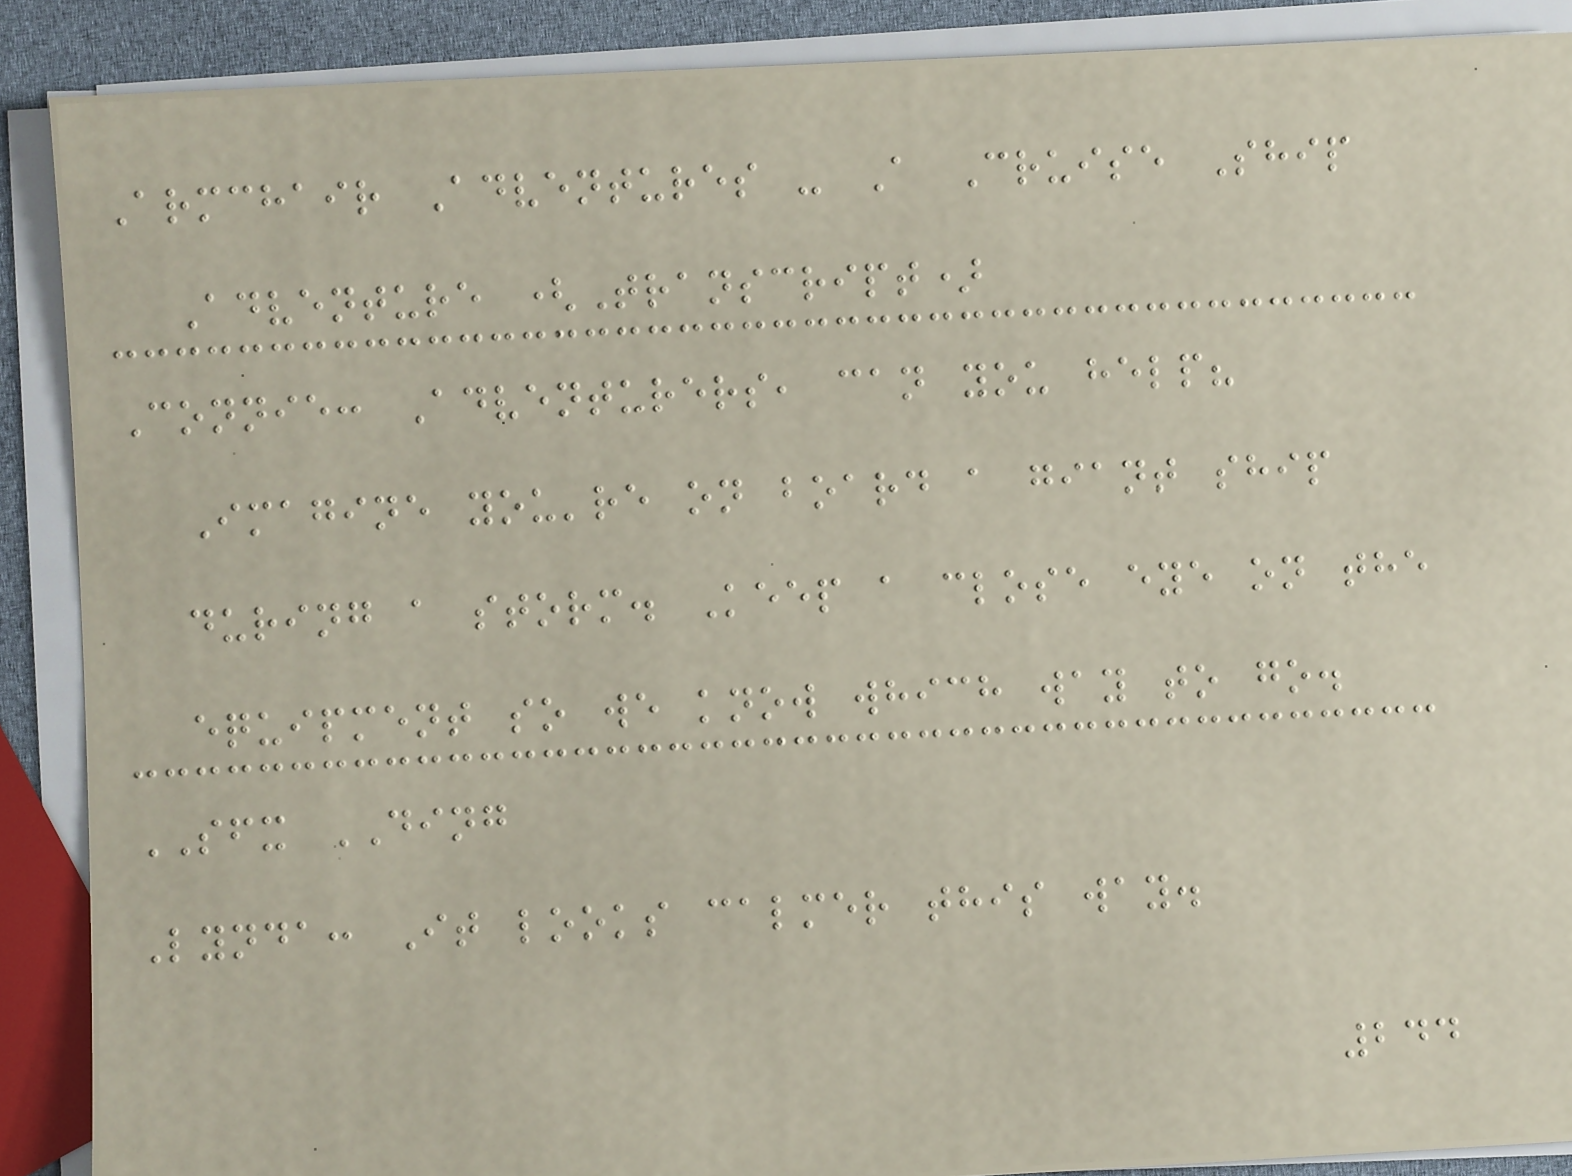Armchair Adventures - A Cruise Ship
Adventure (Transcript)
Connie: Adventurers, can you help?
Imagine you're on board a giant ship
during a storm. Keep a close eye on the
equipment so we know which way to go.
SFX DING
Lynda: It looks calmer this way.
244
